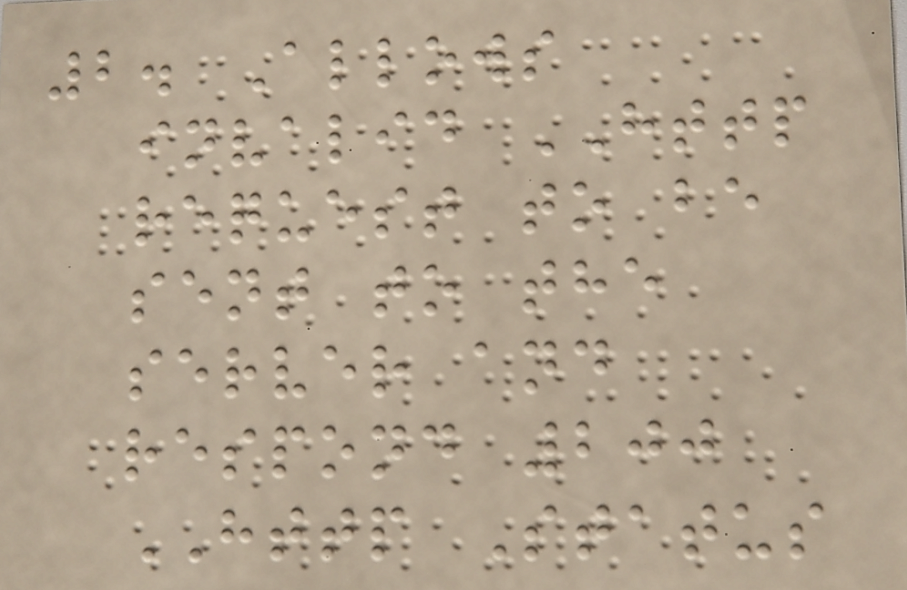2. Allows
invalid HTTP
request to be
sent to the
server and
respond 200
HTTP Status
